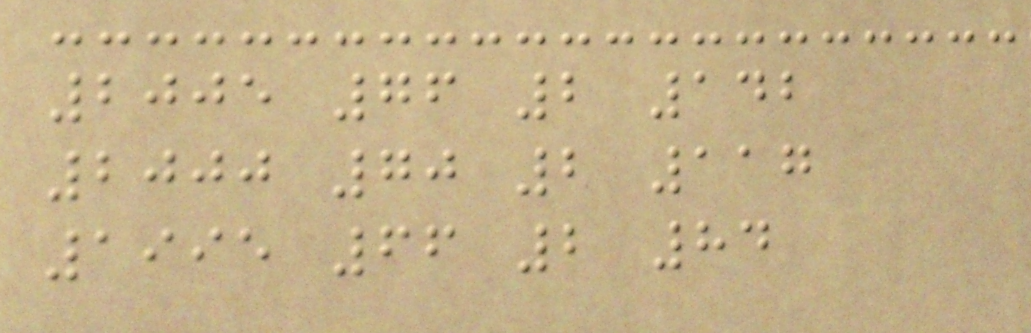2005 76 2 142
2000 70 2 117
1995 66 2 84
